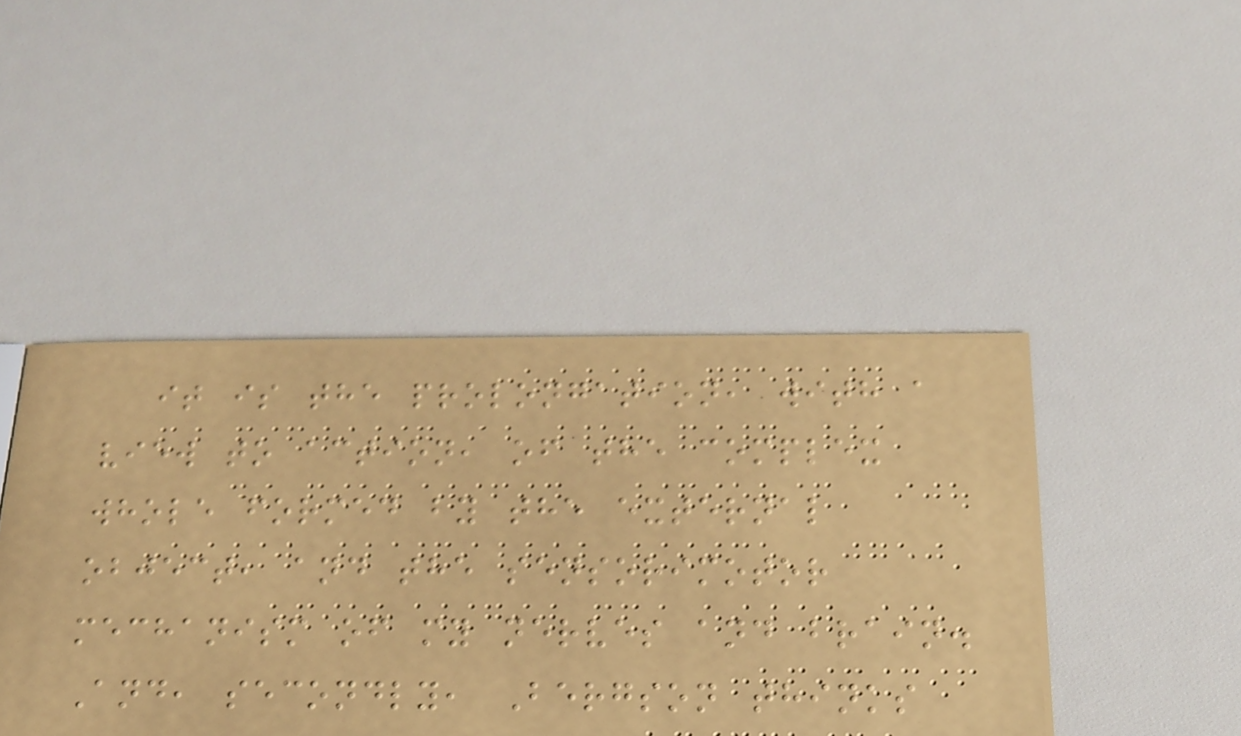it is the prolongation, with a
view to action, of the complex
whole formed by the external
object, and the sensorimotor
mechanism of my nerves and brain.
And, secondly, Bergson thinks
